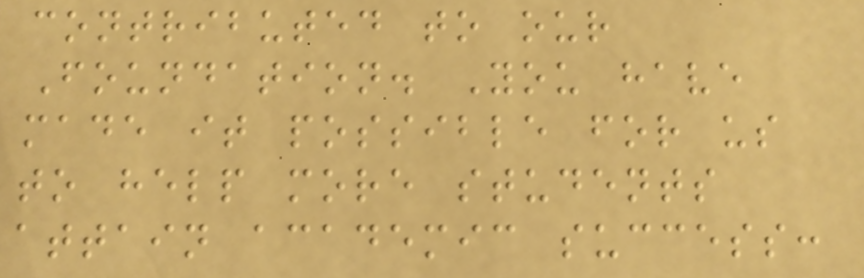contributed to our
Foundation. You have
made it possible for us
to help more students
attain academic success:
